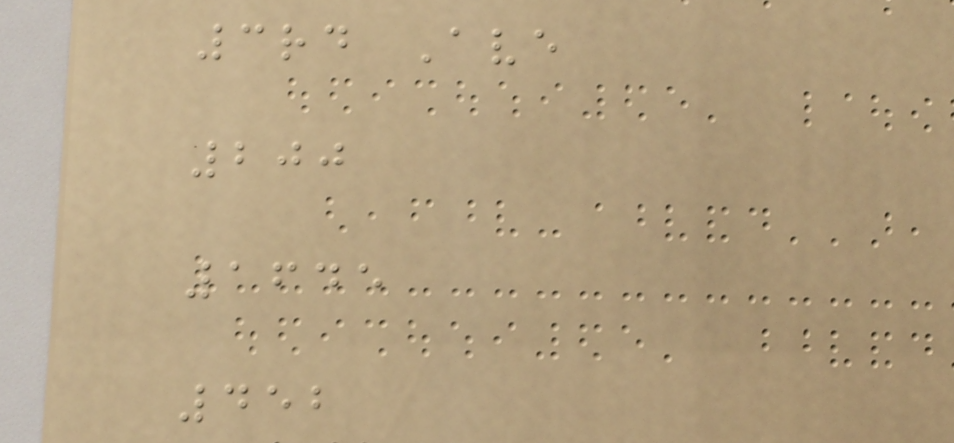3rd Ave
200
1645
452
